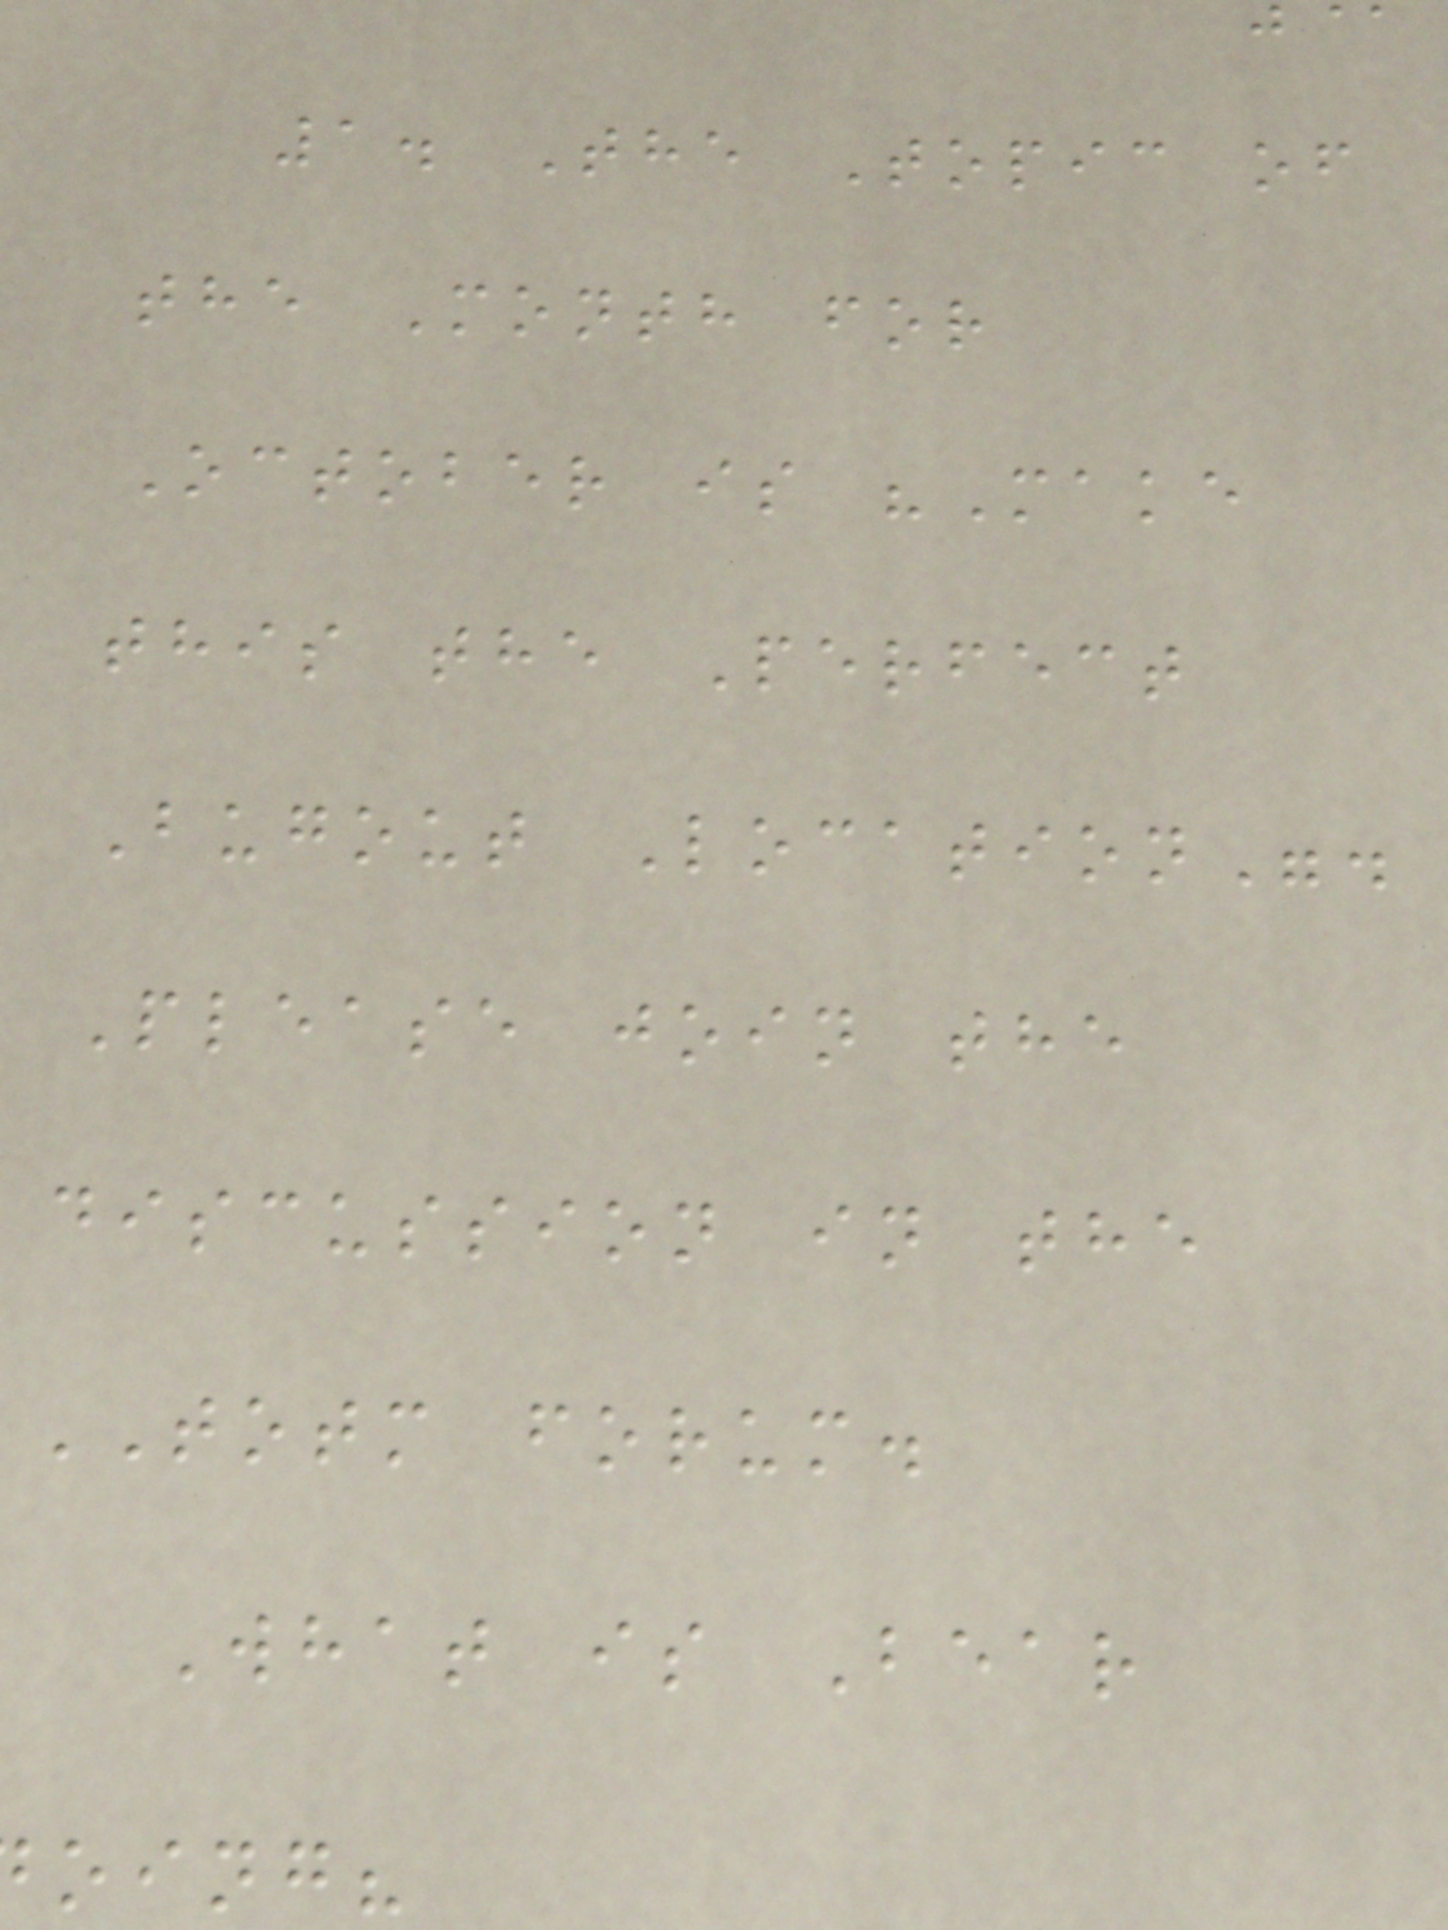1. The Topic of
the Month for
October is "Make
this the Perfect
Bugout Location".
Please join the
discussion in the
TOTM forum.
What is Bear
oing?
